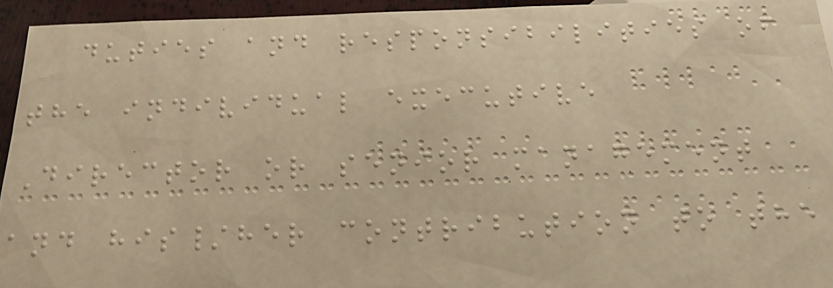duties and responsibilities of
the individual executive
Director or senior management
and his/her contribution to the
